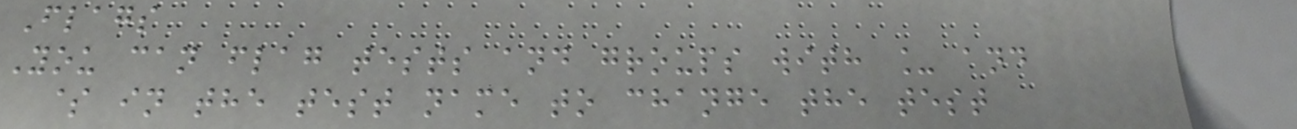Flags
You can flag tests and groups with _ and
$ in the test name to change the test
